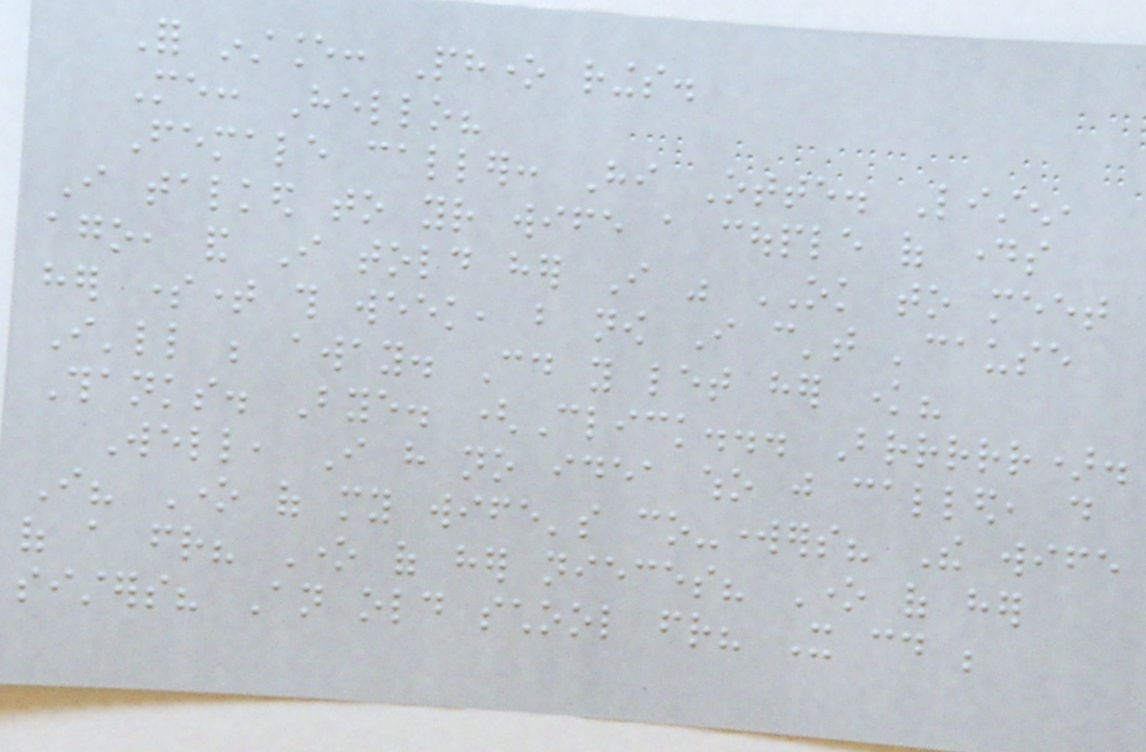For instance: Phone rings.
Me: Hello?
Female caller: Hi Otte. Listen,
I talked to your wife a couple of days
ago, and I told her I was OK to meet
her sometime this week, but now I can't 'cause
I'll be away. Could you let her know?
Thanks. Bye. (Click... Brrrrr).
Well, I have no idea who just called, do
I? One of my wife's co-workers? The wife
of a friend? One of her nieces? One of her
sisters? An old school friend? It could be
